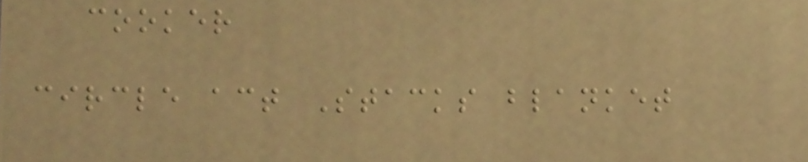cooker
circle act Stacks blanket
